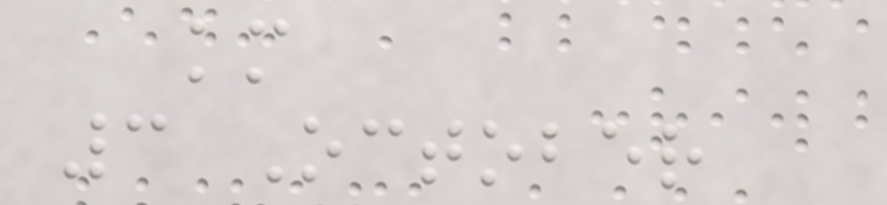km
3 October
